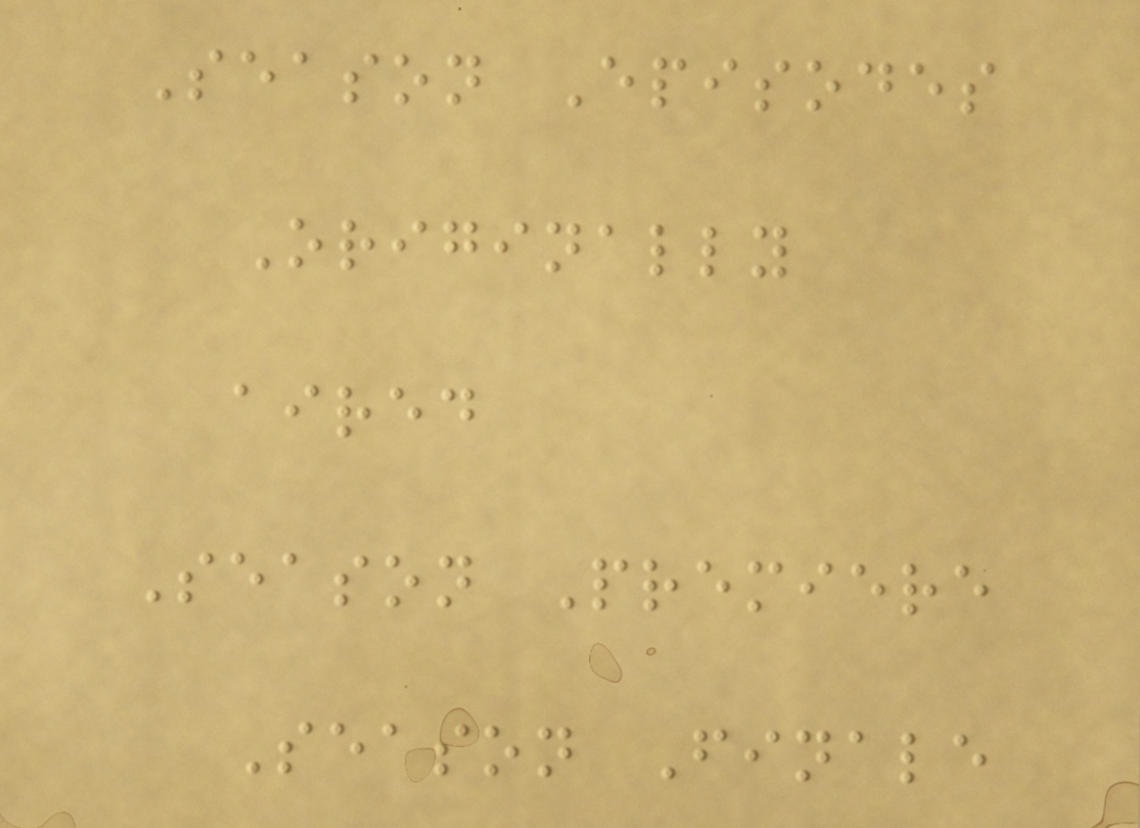Season Episodes
Originally
aired
Season Premiere
Season Finale
